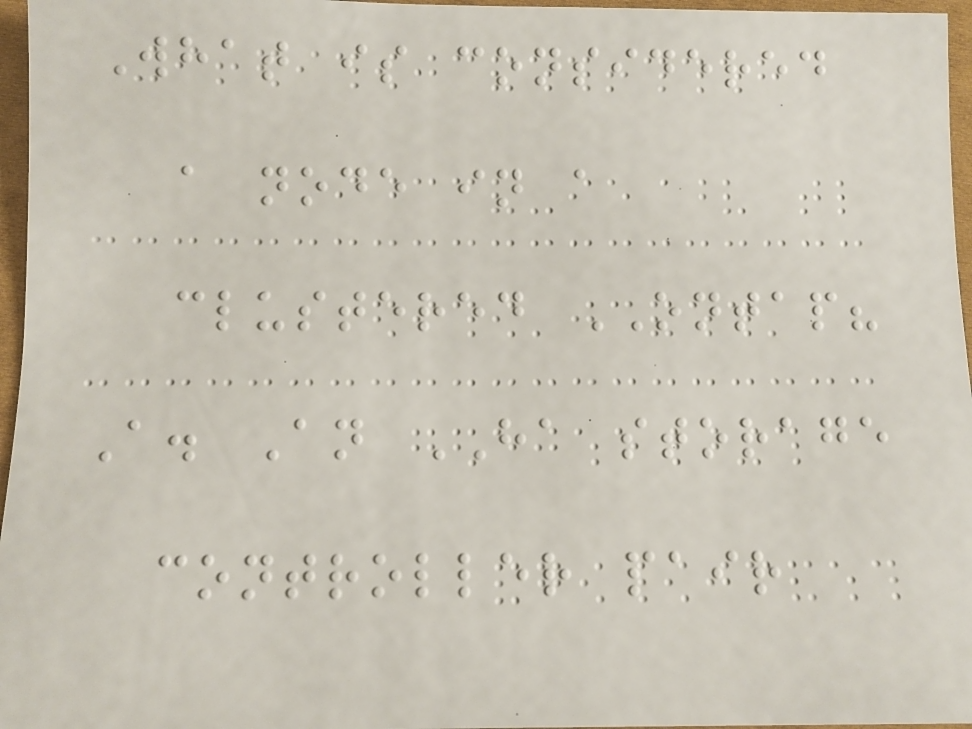What is considered
a node in a
clustered ONTAP?
A. An HA storage
controller pair
